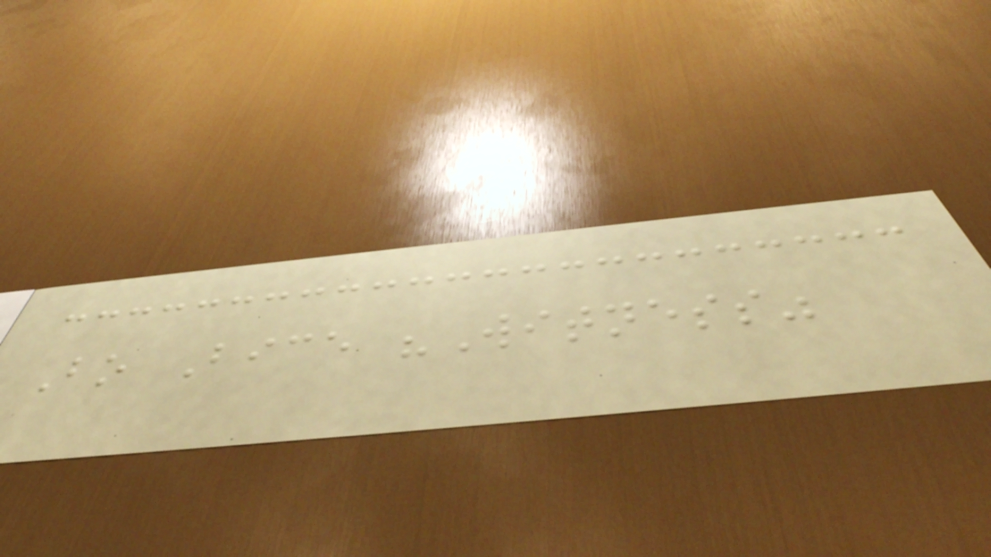Bo Bice "Witness"
